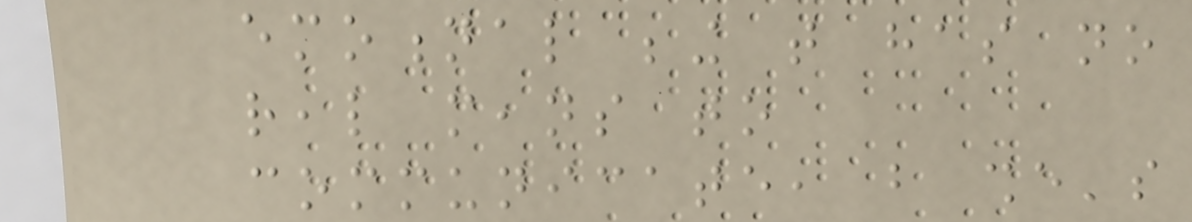emotional being that has no
real means to
communicate, but she's
